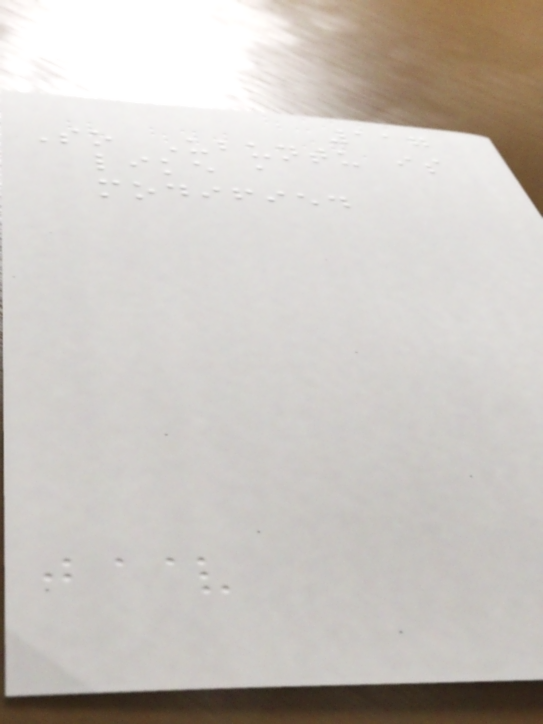117
So Ubuntu is
like a
modified
